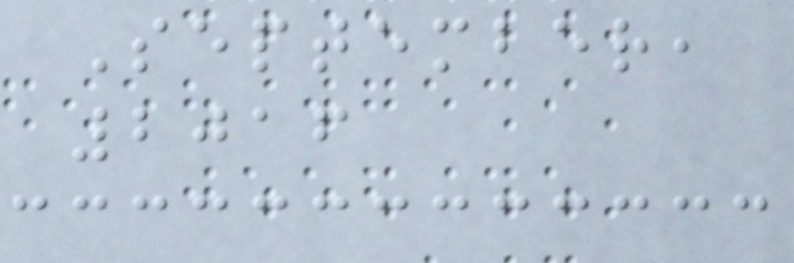September,
2016
